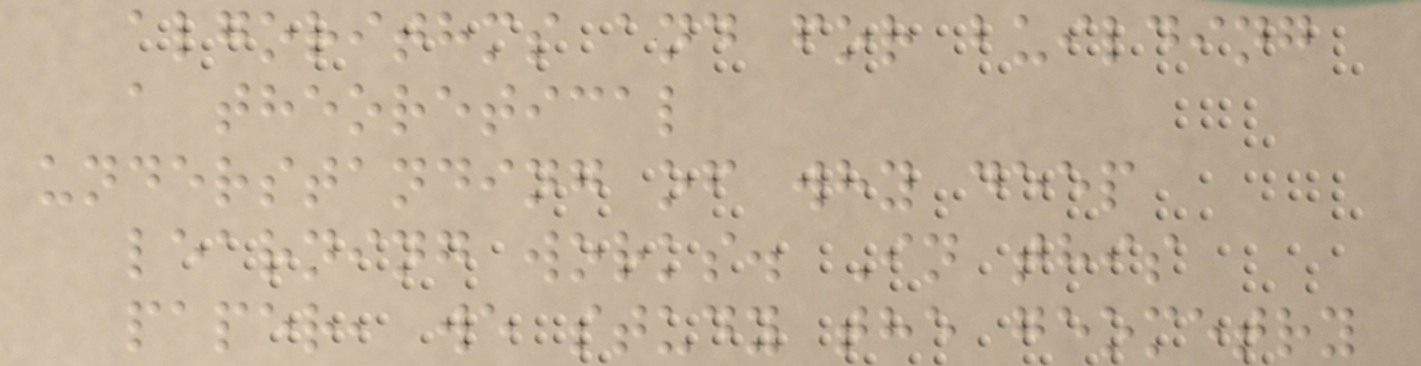algorithms and for building
a theoretical
understanding of why deep
learning works. In this
paper, we study the geometry
